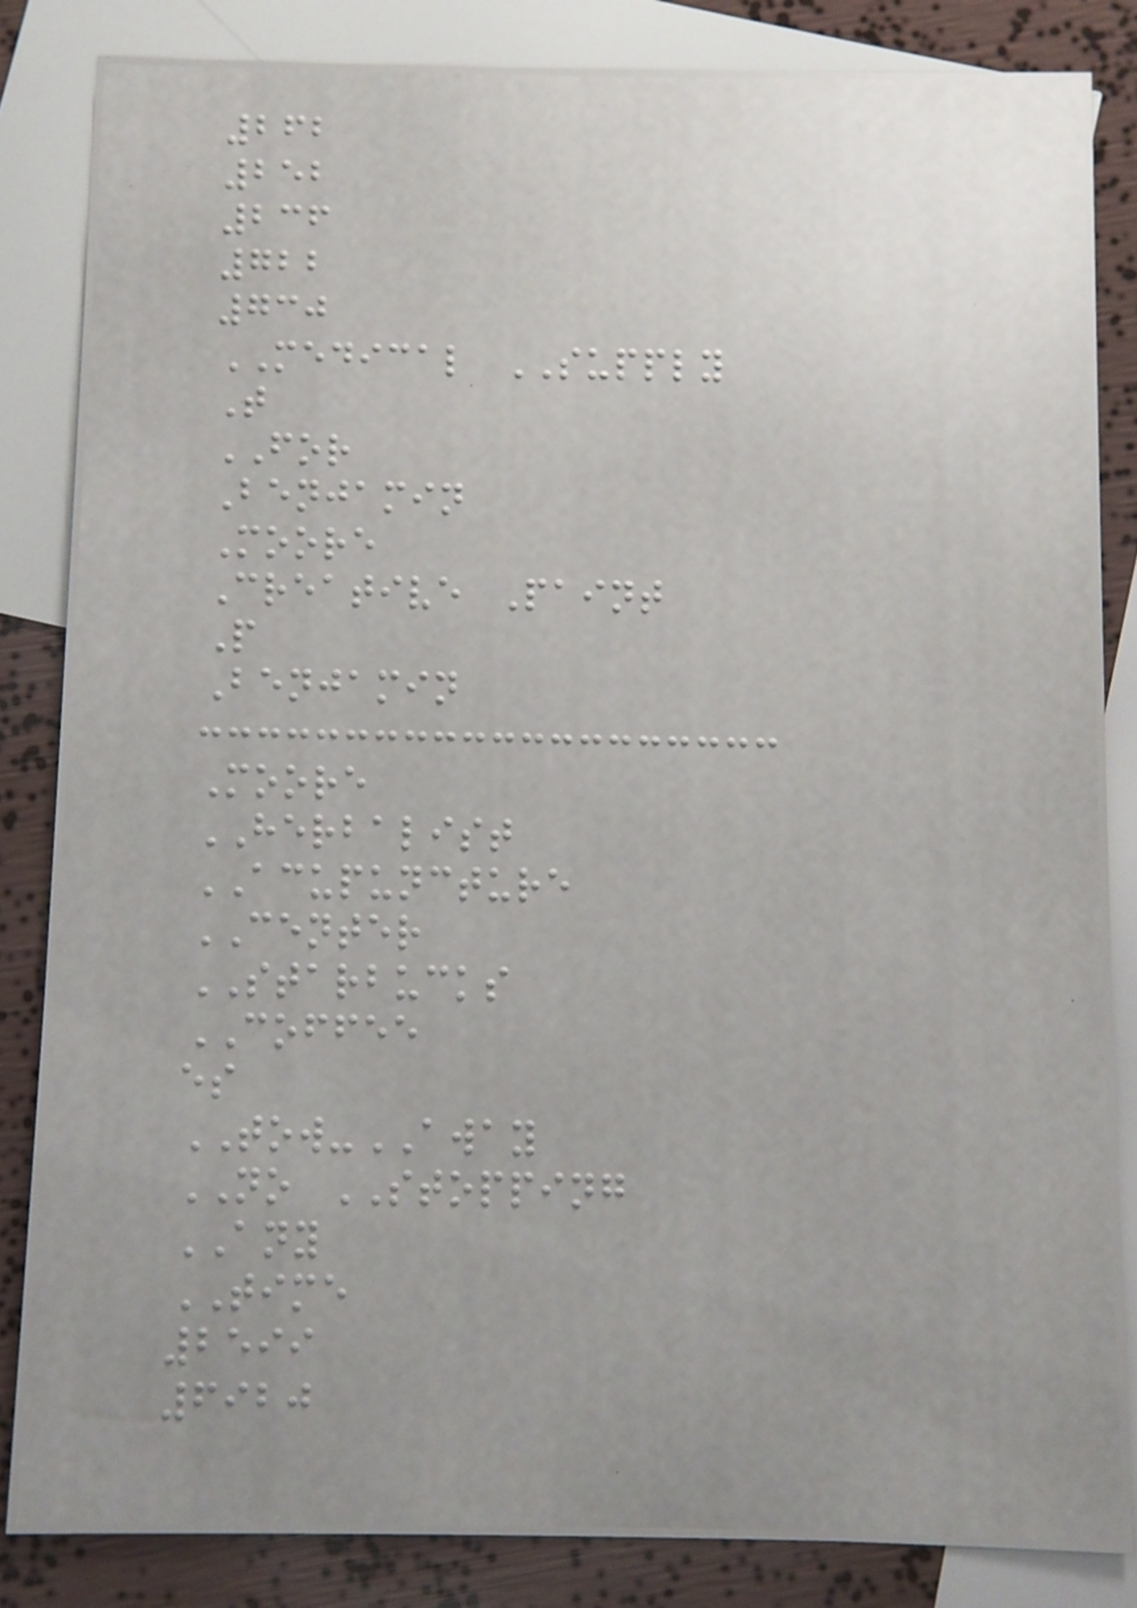262
252
236
722
730
MEDICAL SUPPLY
T
FOR
Benjamin
Moore
Creative Paint
P
Benjamin
Moore
HERBALIST
ACUPUNCTURE
CENTER
STARBUCKS
COFFEE
es
TOW-AWAY
NO STOPPING
ANY
TIME
2599
6920
